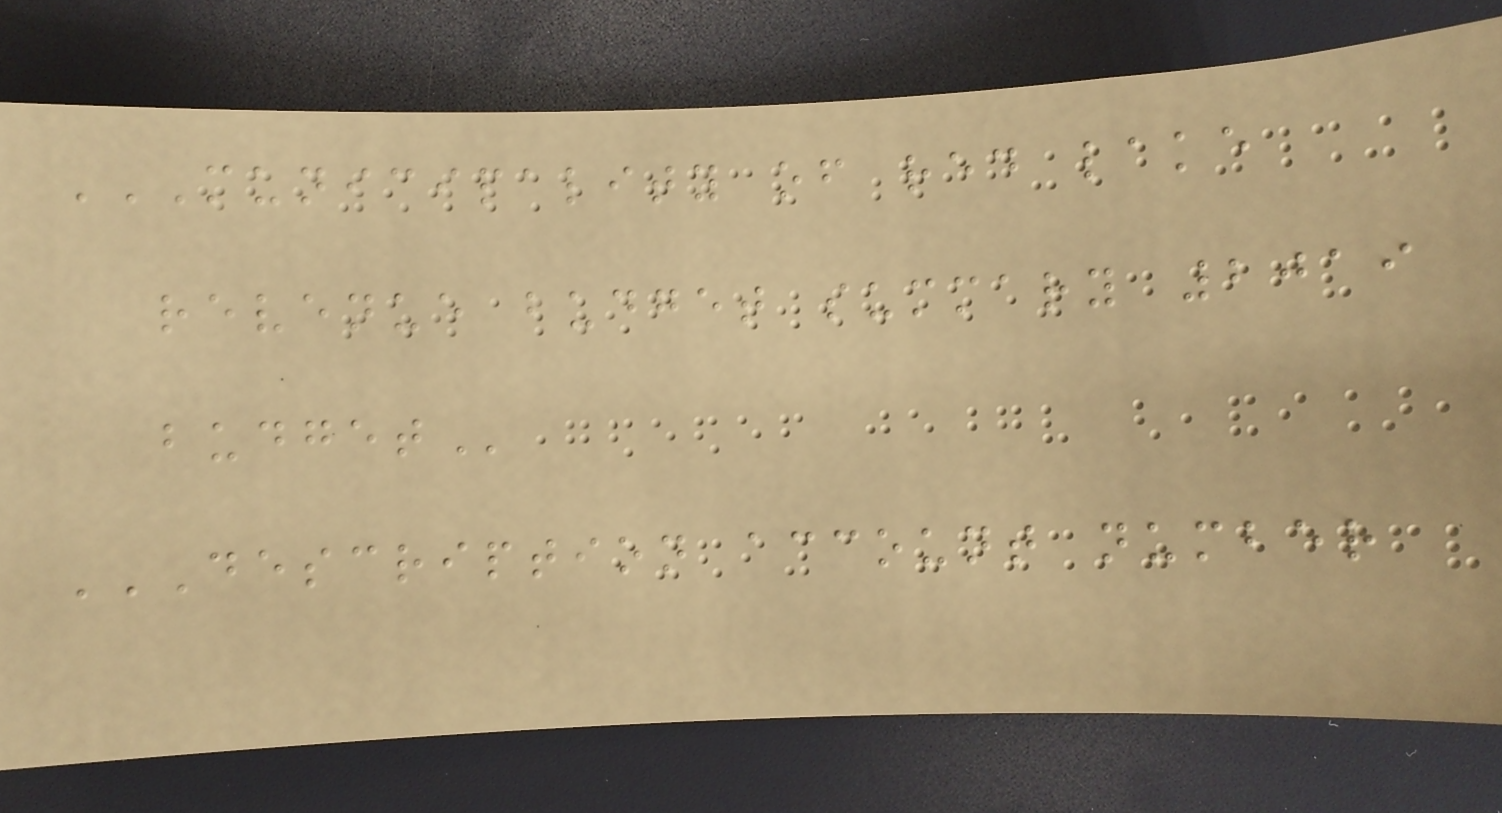MUNICIPALITY OF RED LAKE
REVENUE BUDGET SUMMARY 2019
BUDGET
DESCRIPTION ACCOUNT NUMBER
